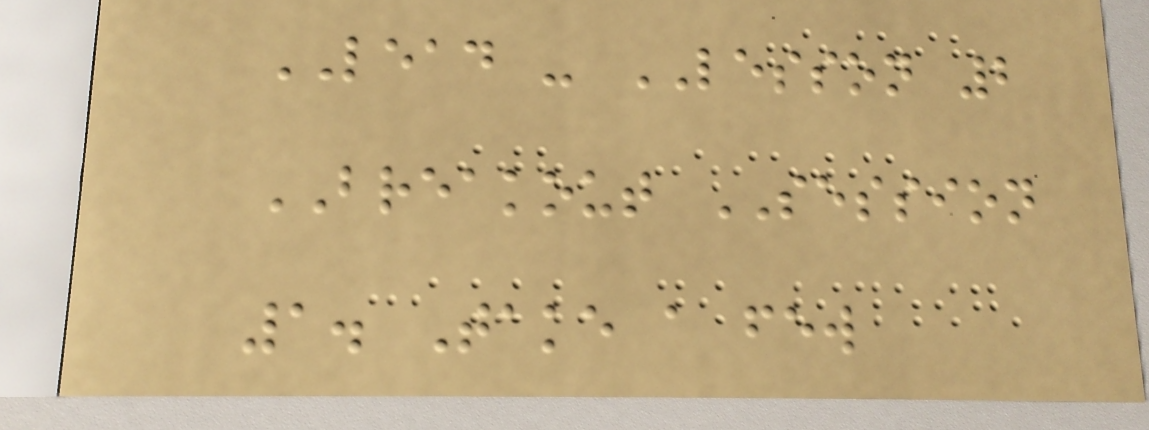LEAD - LESSON 2
BREAKOUT SESSION
1. Take a few
